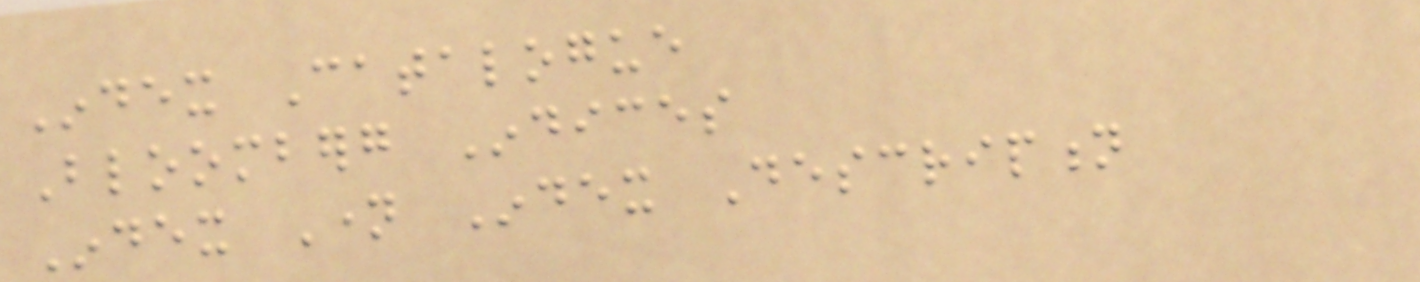Index Catalogue
Bloomberg Indices
Index Name Index Description
